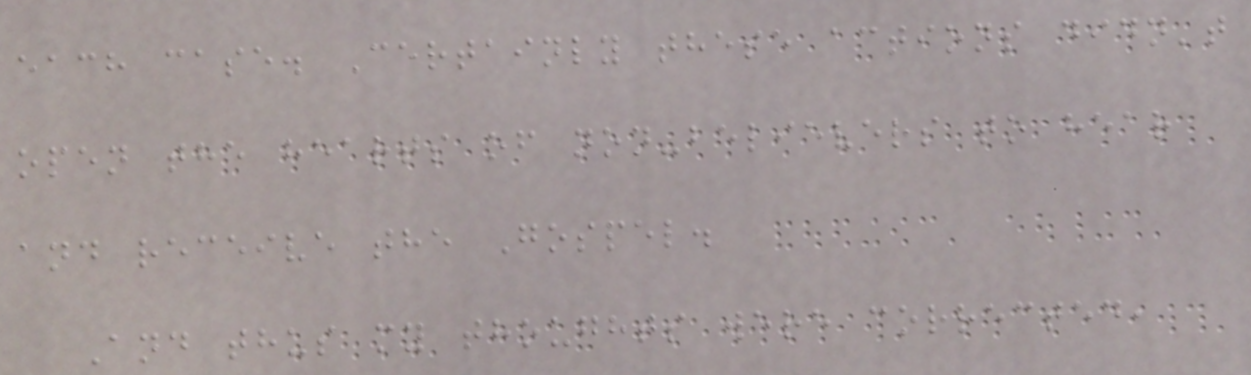each case. Certainly these actions didn't
open the hearts of non-believers to hear
and receive the Gospel.
And thus my thoughts were corrected,
